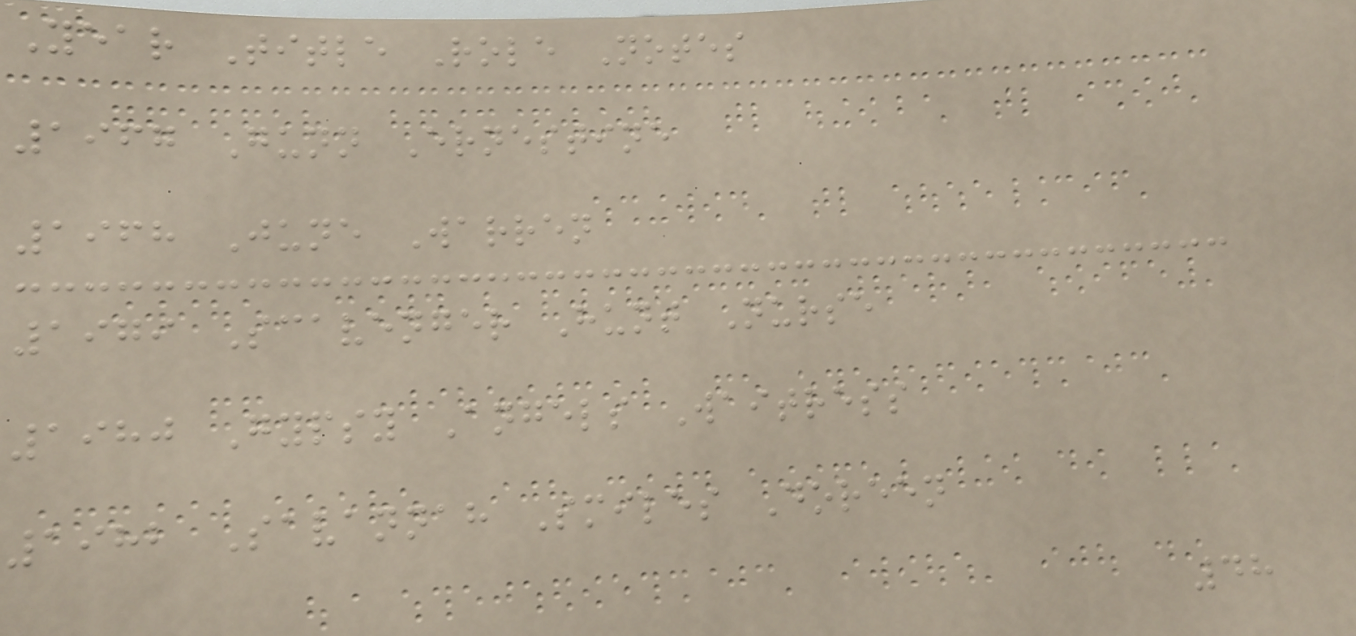Year Title Role Notes
1967 Gunn Ernestine
1968 June Warren
1979 Scavenger Hunt Nurse
1980 Gypsy Angels Waitress
1982 Savannah Smiles Doreen
48
